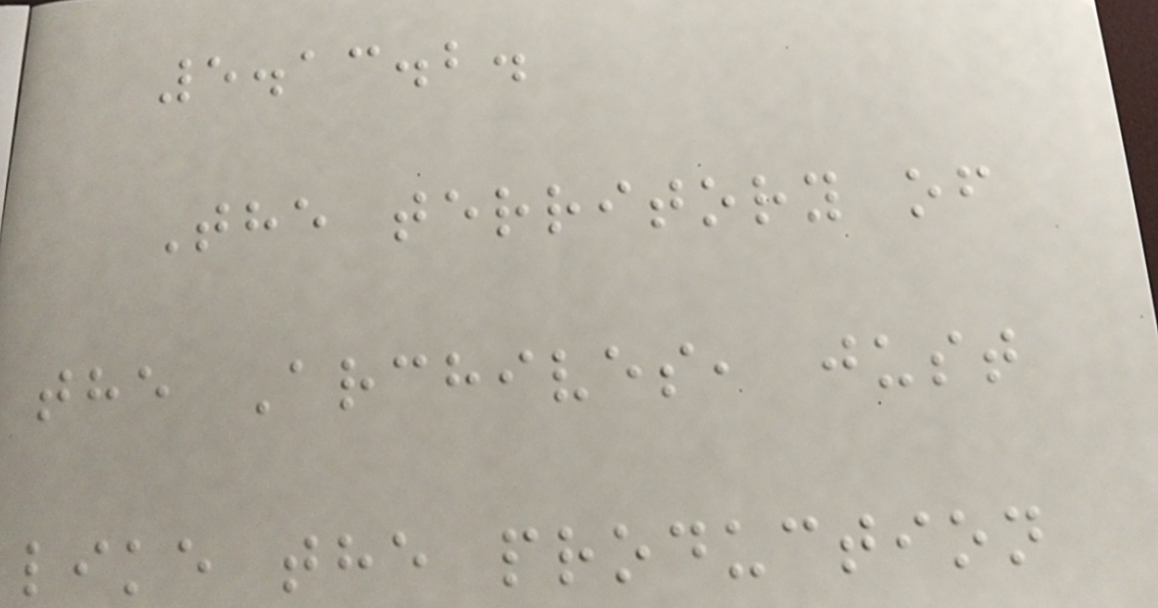5.13.2.
The territory of
the Archives, just
like the production
